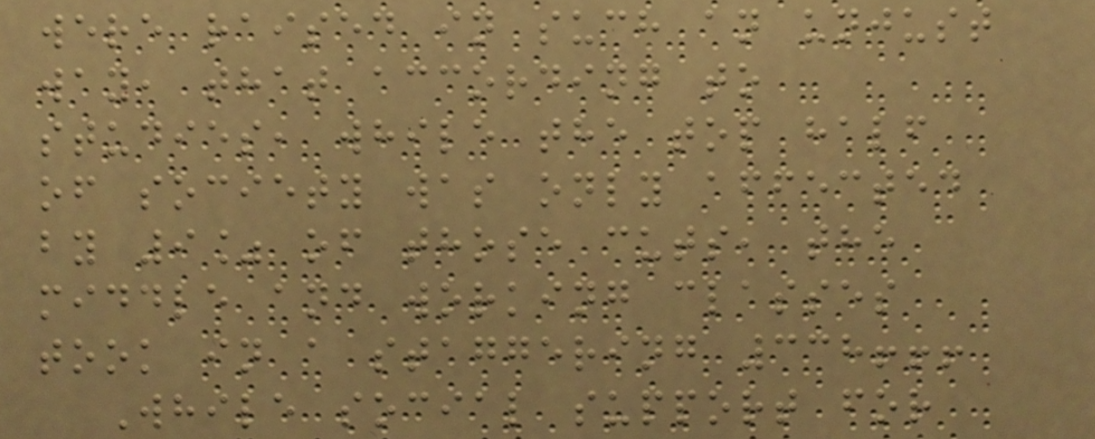were raised in such an unjust
way, that according to
studies, while the top half
of society was only affected
by 9% of those cuts, the
middle and working classes
took in a staggering 338!!!
While social support for
